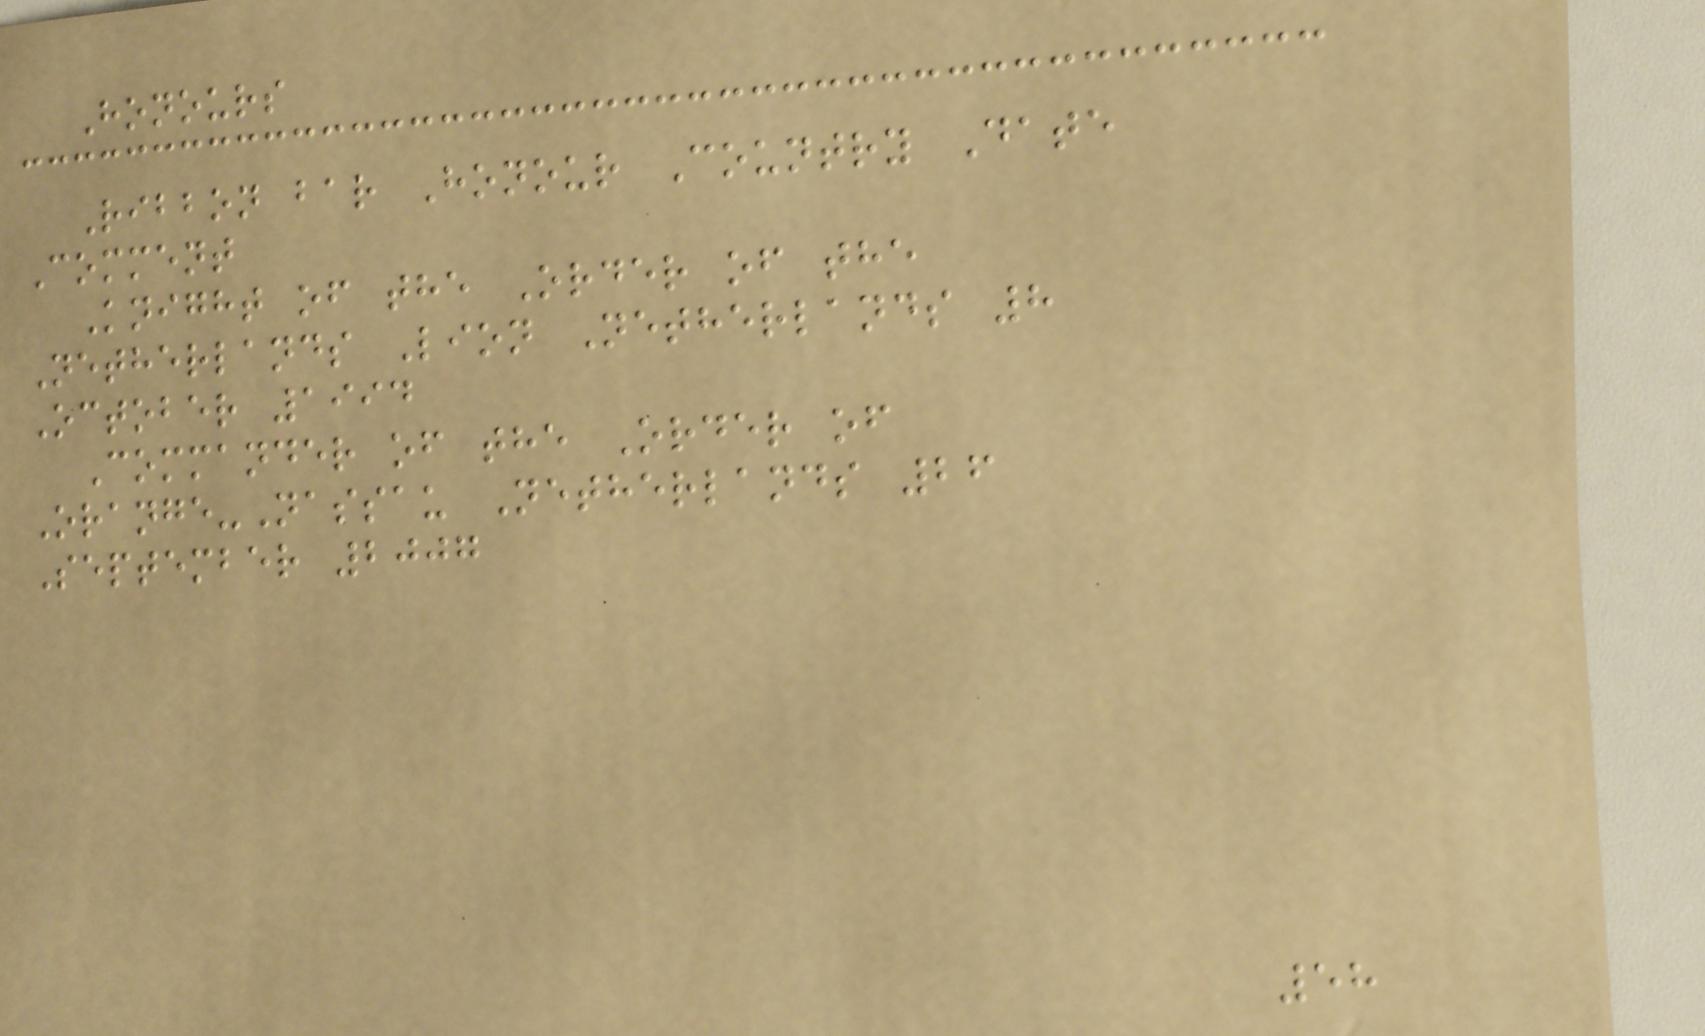Honours
Ribbon bar Honour Country Date
Comment
Knight of the Order of the
Netherlands Lion Netherlands 8
October 1994
Commander of the Order of
Orange-Nassau Netherlands 26
September 2007
58
